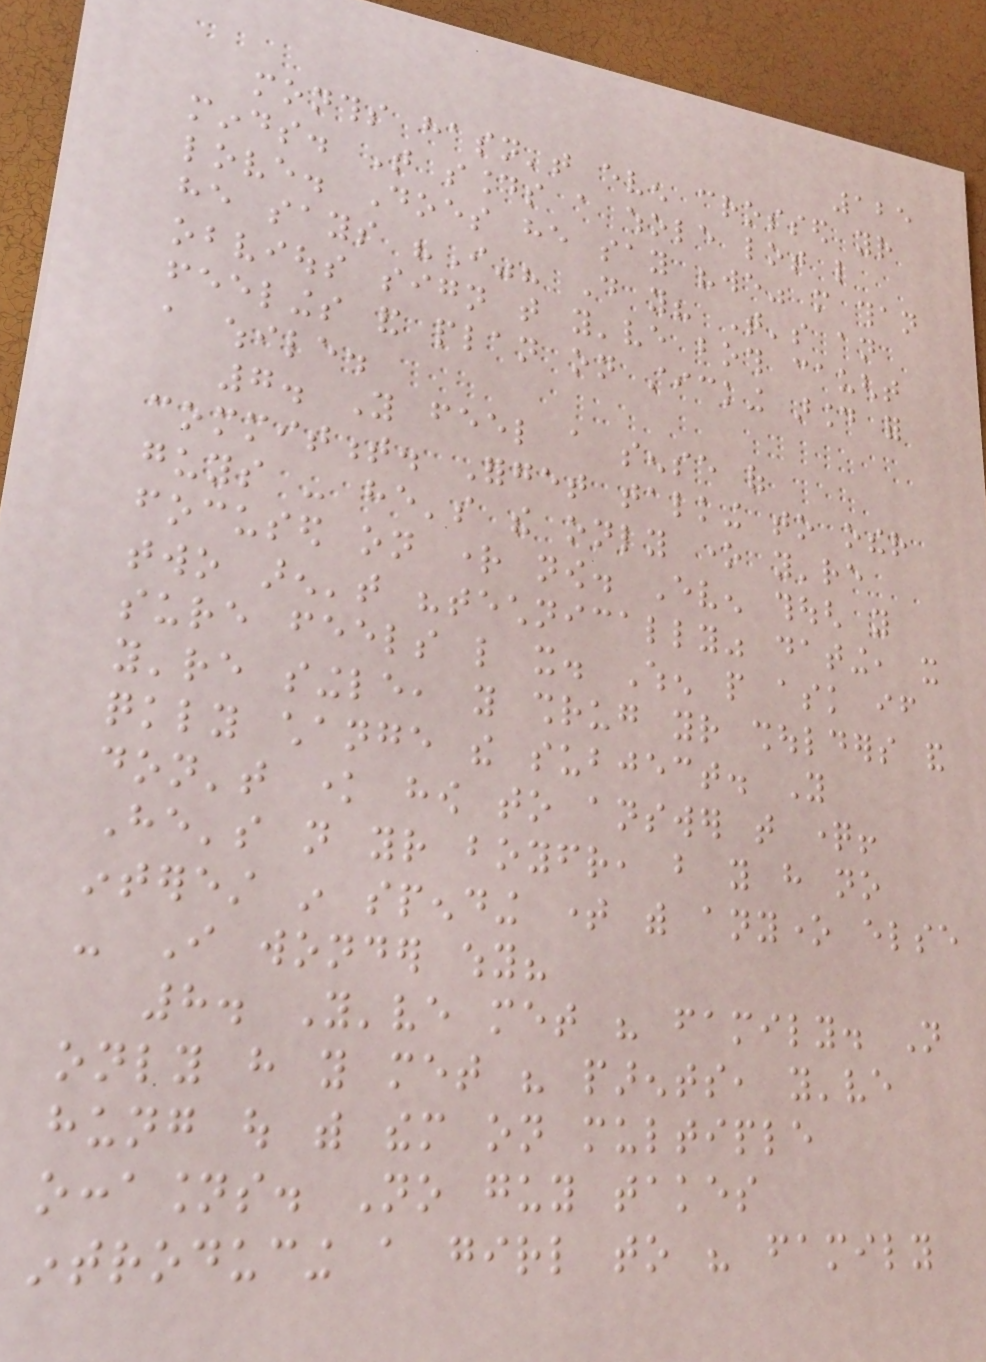125
months hasn't even crossed your
minds. That sounds a whole lot like
love. Does he say "we" more than
he says "I"? Do you? That's an
obvious sign that you've both caught
feelings and plan on sticking around for
a while.
7. You feel a sense of
commitment. Forget talking to other
guys - he's the only one you're
focused on right now. Even though you
two aren't "technically" dating, it
sure feels like it. When people ask if
you're single, you shrug your shoulders and
quickly change the subject. You
don't know how to answer that question!
He's not your boyfriend, but you have no
interest in spending time with anyone else
- I wonder why?
8. You've met his family. Not
only have you met his parents, you've
hung out with them on multiple
occasions. No guy takes
introducing a girl to his family
